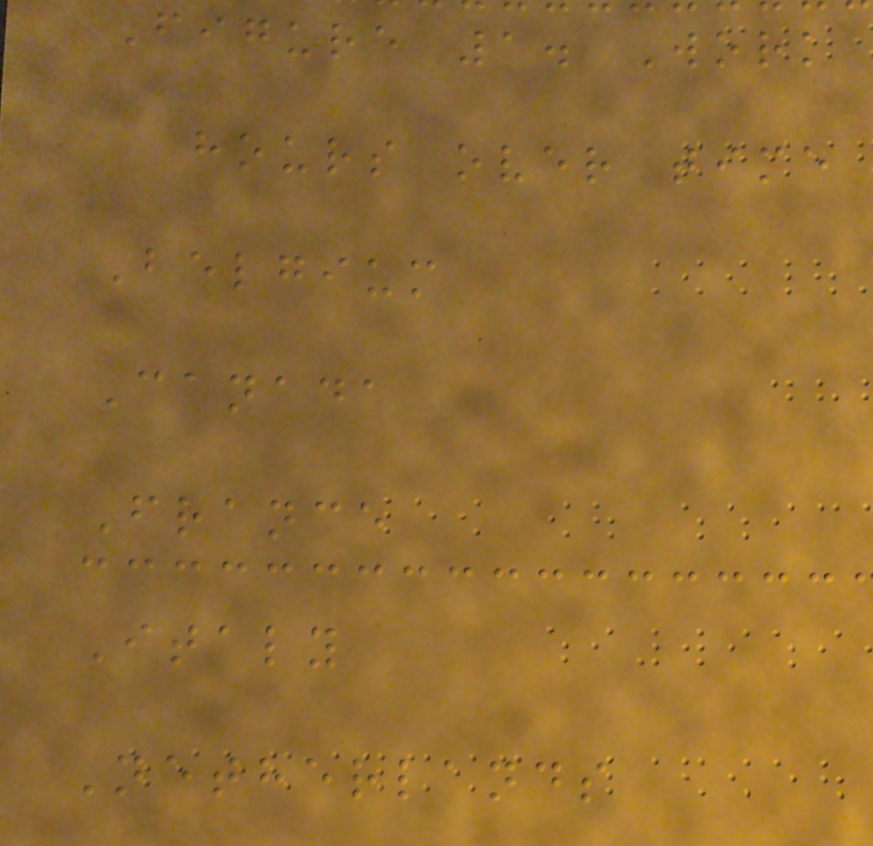Figure 1. Work
hours over time
Belgium
Canada
France
Italy
Netherlands
